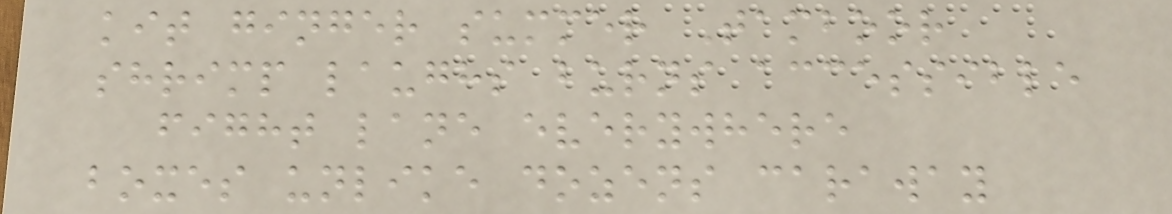kit ginger summer Tamboor
shrimp laughs burns accessible
fight lane everywhere
boxes unlike dozens caraway
